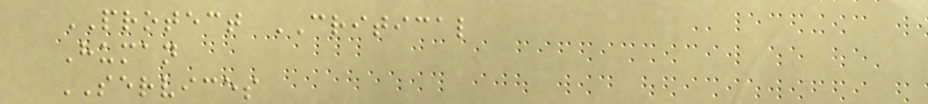PROTECT CRITICAL
Human
SERVICES
